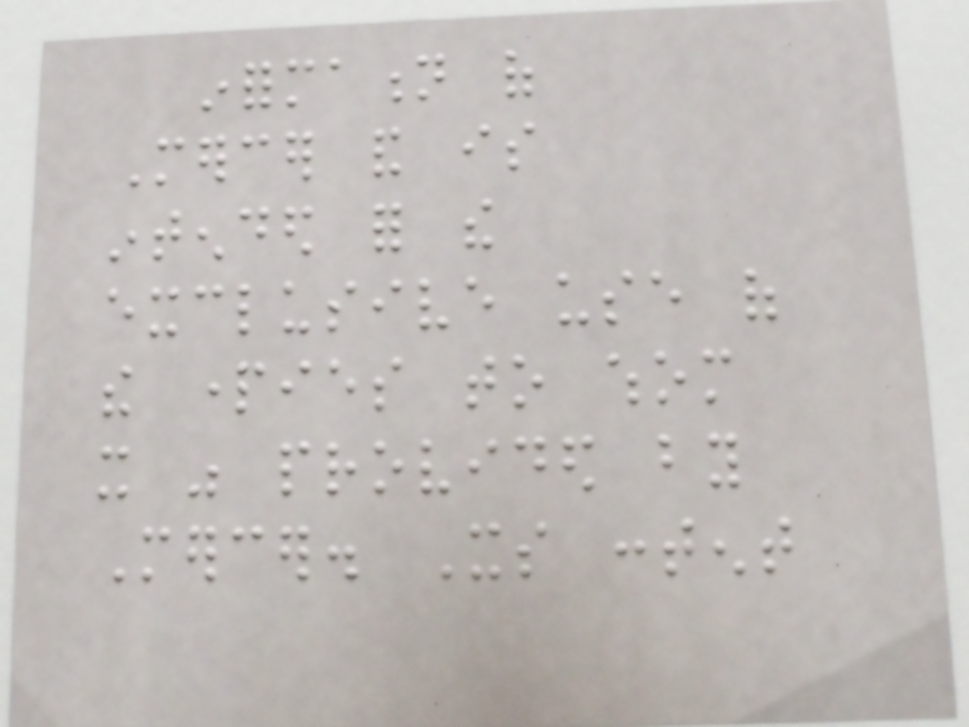information of
Mercer and is
intended for the
exclusive use of
the parties to whom
it was provided by
Mercer. Its content
